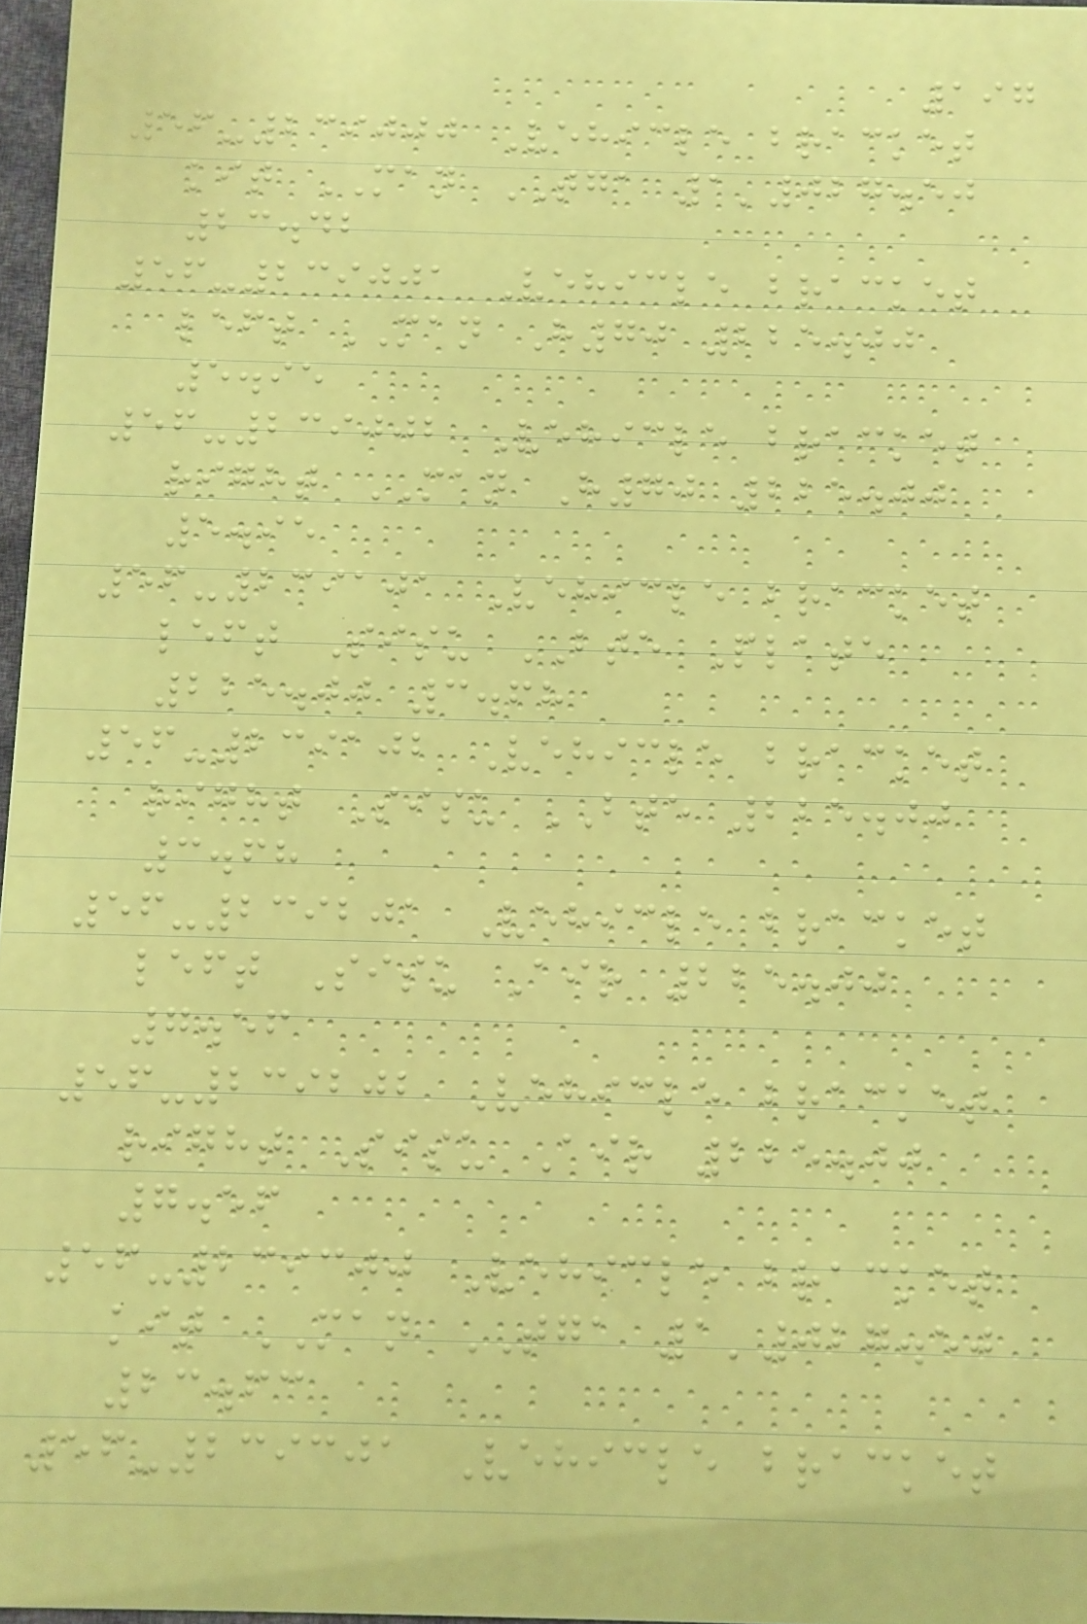197
56-239000 Vehicle bracket
kit MAN TGA 1'027.50
23.42
56-239001 Vehicle bracket
left MAN H70 225.00
5.95
56-239002 Vehicle bracket
right MAN H70 225.00
5.95
56-239101 Vehicle bracket
left Sisu BTE Plate
225.00 3.68
56-239102 Vehicle bracket
right Sisu BTE 225.00
3.68
56-239201 Vehicle bracket
left Sisu Air 225.00
7.56
56-239202 Vehicle bracket
right Sisu Air 225.00
7.56
56-239300 Vehicle bracket
kit MAN TGA 1'027.50
23.63
56-239301 Vehicle bracket
